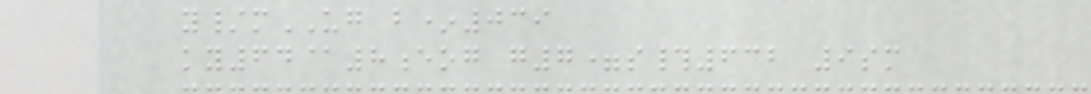y/mUG b*039
ky64@8eog g7=s#632 9sm
